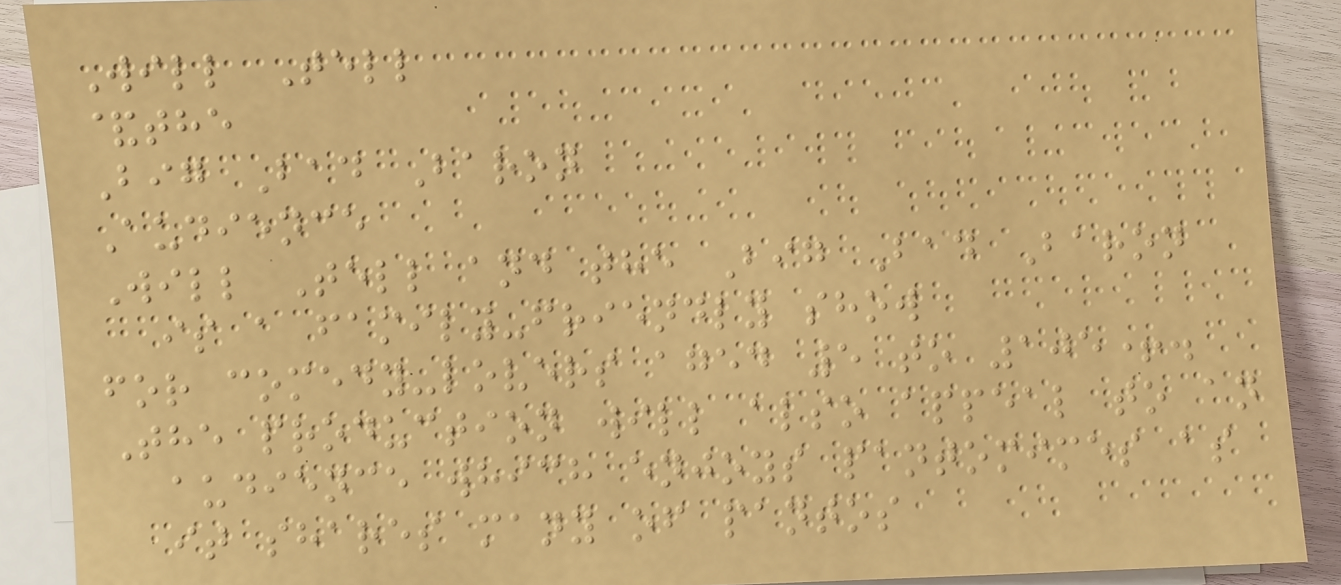Will Tell
&the
Big Bad Baron
Audience
Will Tell and the Big Bad Baron
is a family-friendly show
for comedy-lovers aged 5 to 105+.
The production will also appeal to an
audience which enjoys pantomimes as
it shares many of pantos
